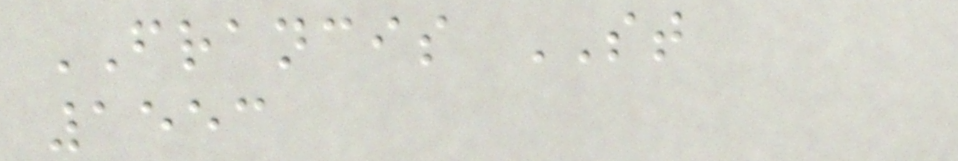FRANCIS ST
1553
